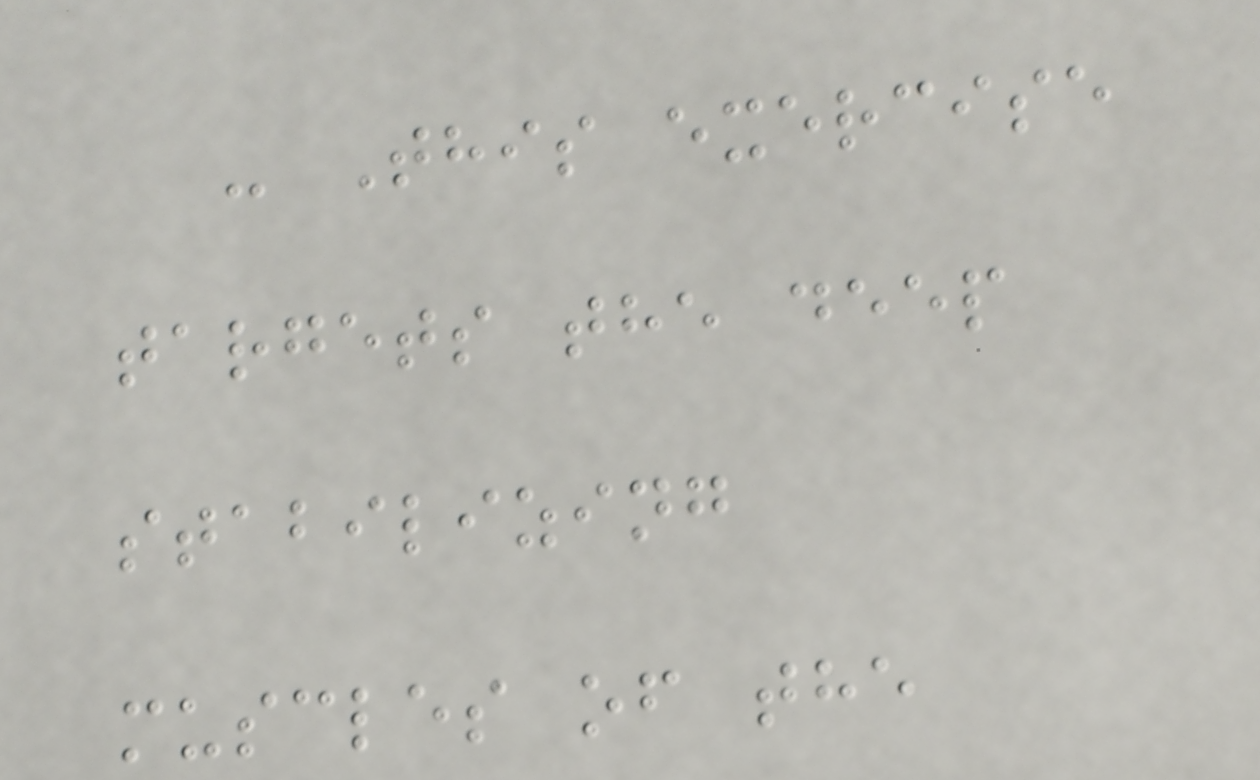- This exercise
targets the deep
stabilizing
muscles of the
